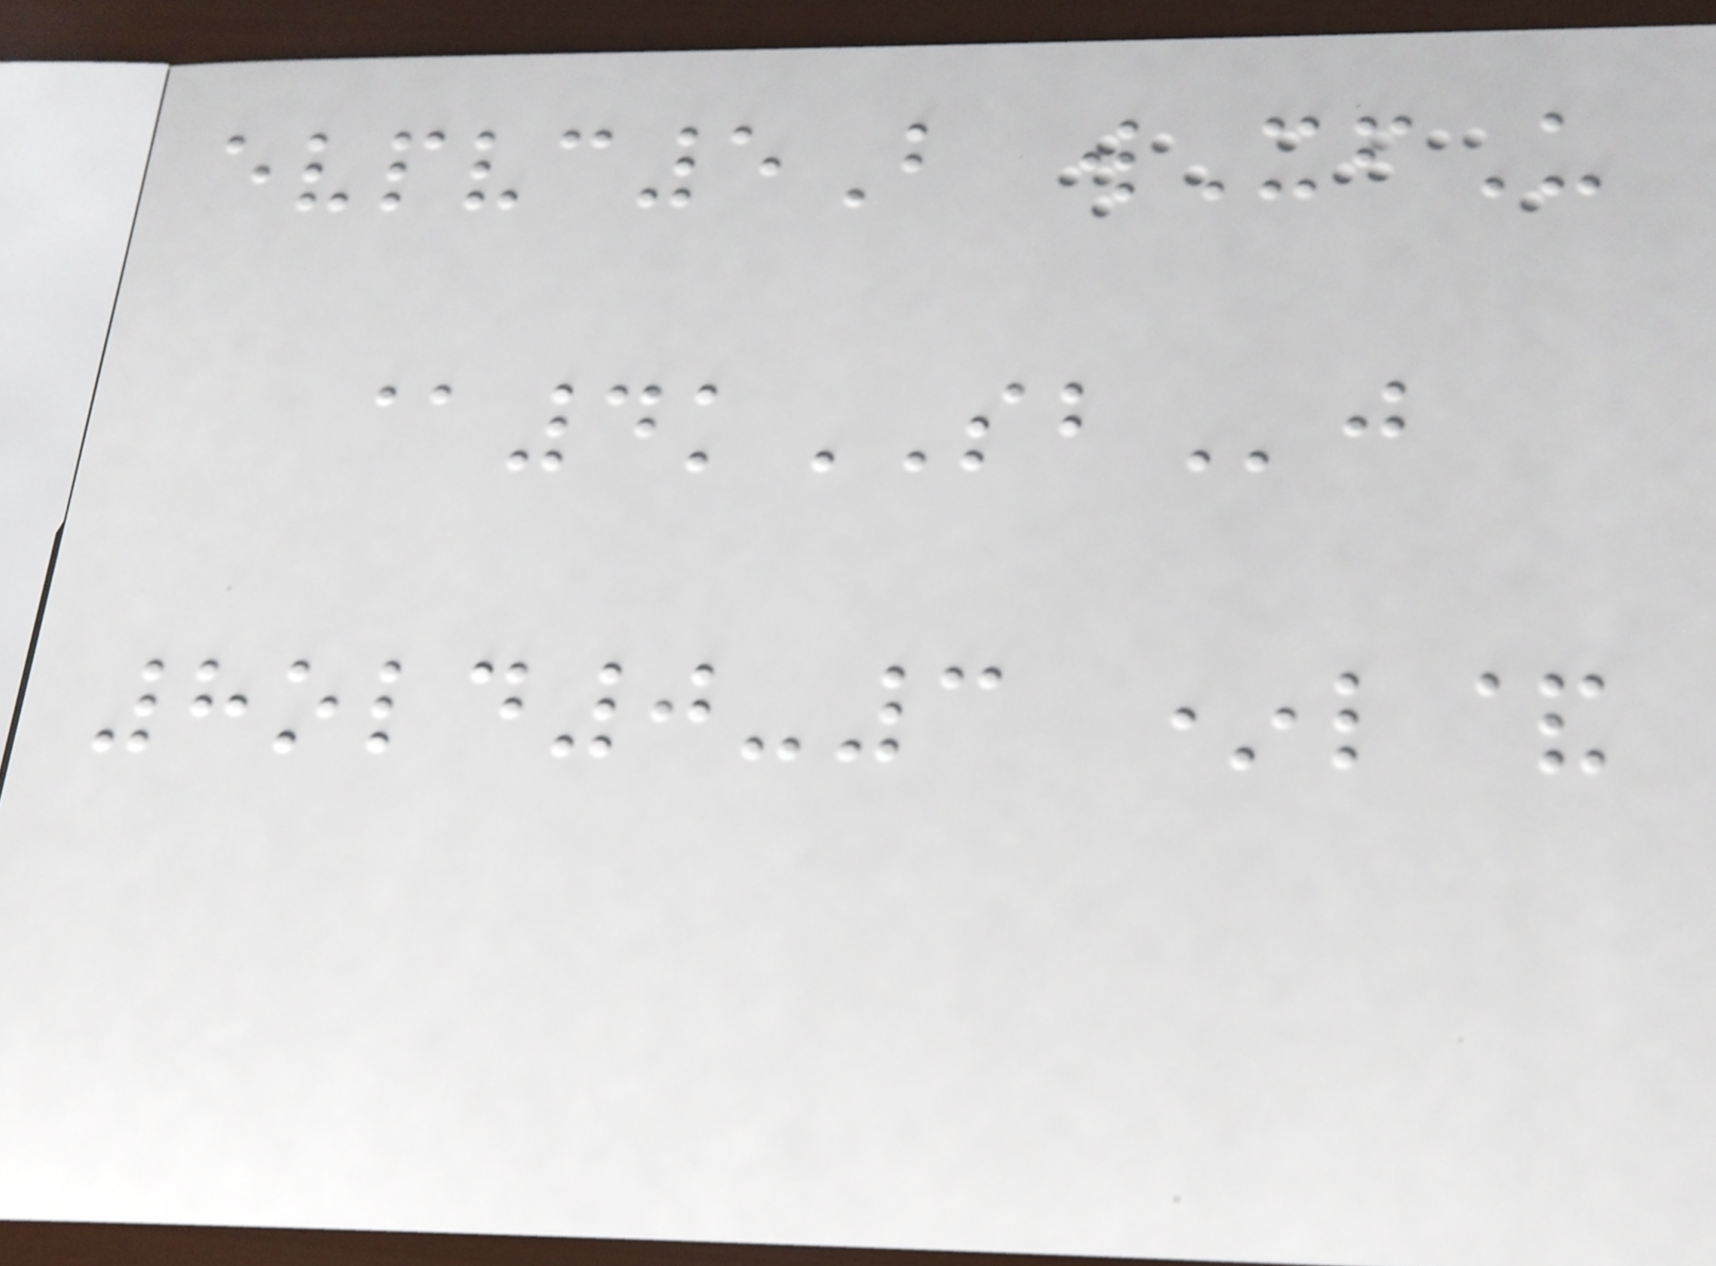evpvc5B wXfU
@4kSBj
8old0-3 *l&
